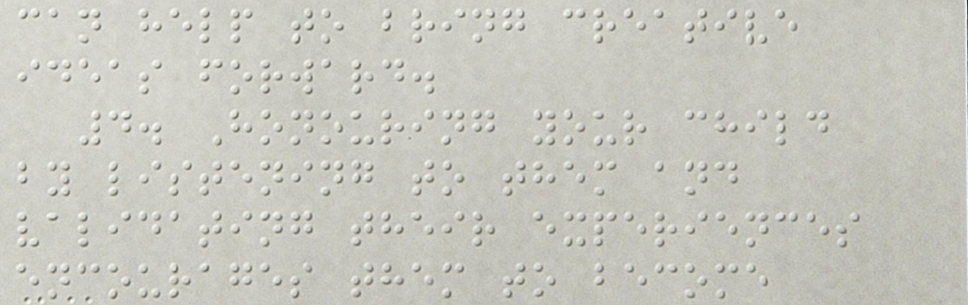can help to bring creative
ideas forward.
4. Honouring your child
by listening to them and
validating their experiences
encourages them to become
